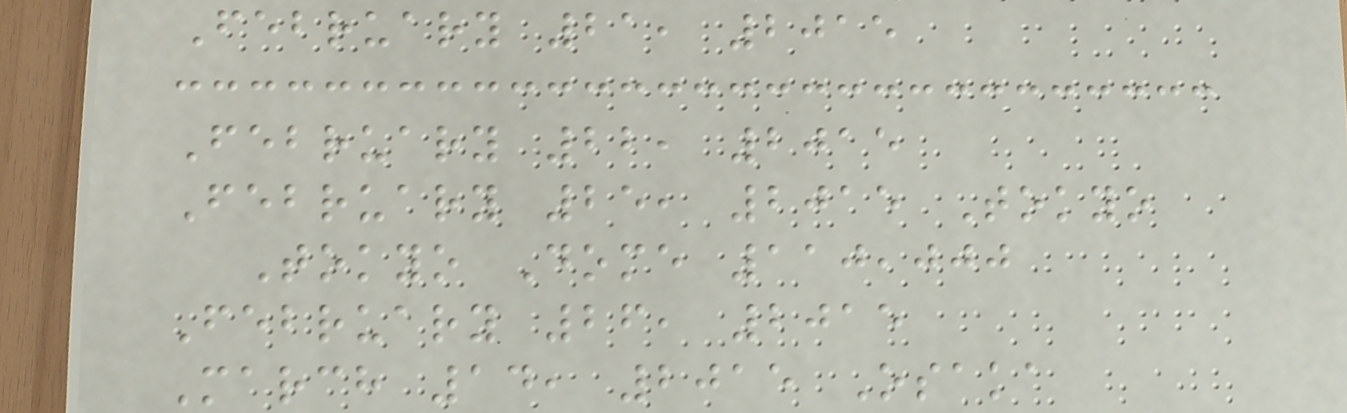February 21, 2015
February 22, 2015
February 25, 2015 Tokyo
Tokyo Dome 110,000
February 26, 2015
March 14, 2015 Osaka
